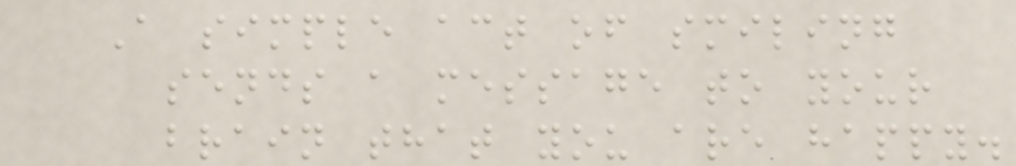A simple act of smiling
sends a message to your
brain that you are happy.
